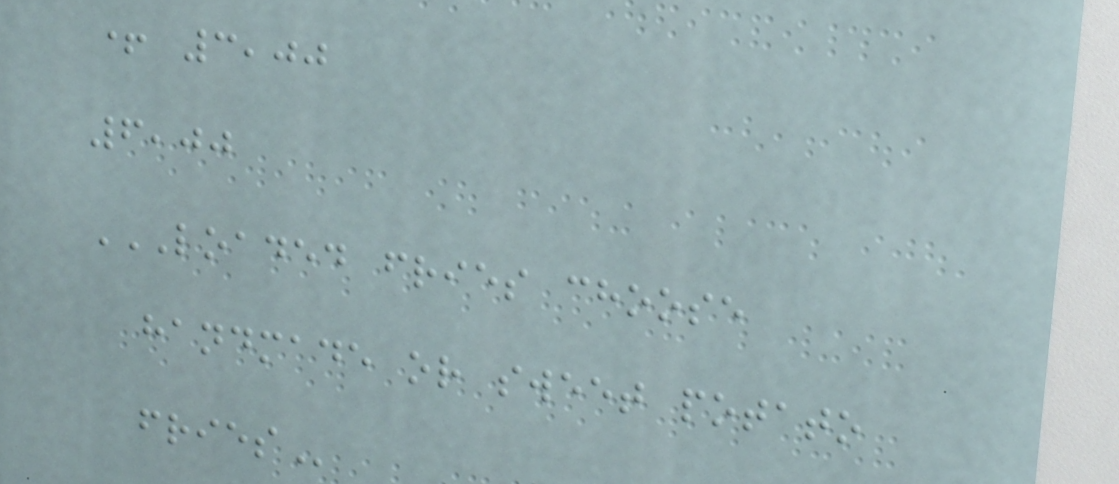+ 3,00
6,00
LOADED FRIES CHOOSE
HANDMADE OR SWEET POTATO
FRIES
